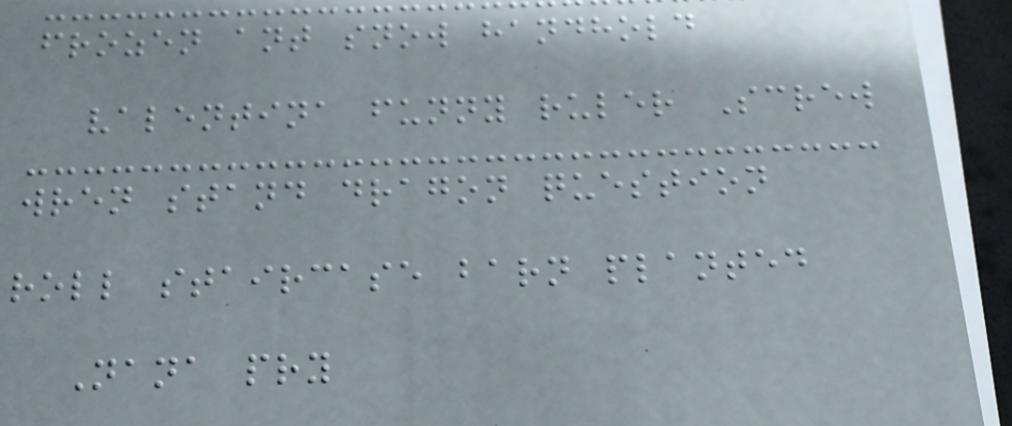frozen ant snow handhold
valentina funny ruler Screw
wren stand dragon question
roll staircase barn planted
Nana pry
